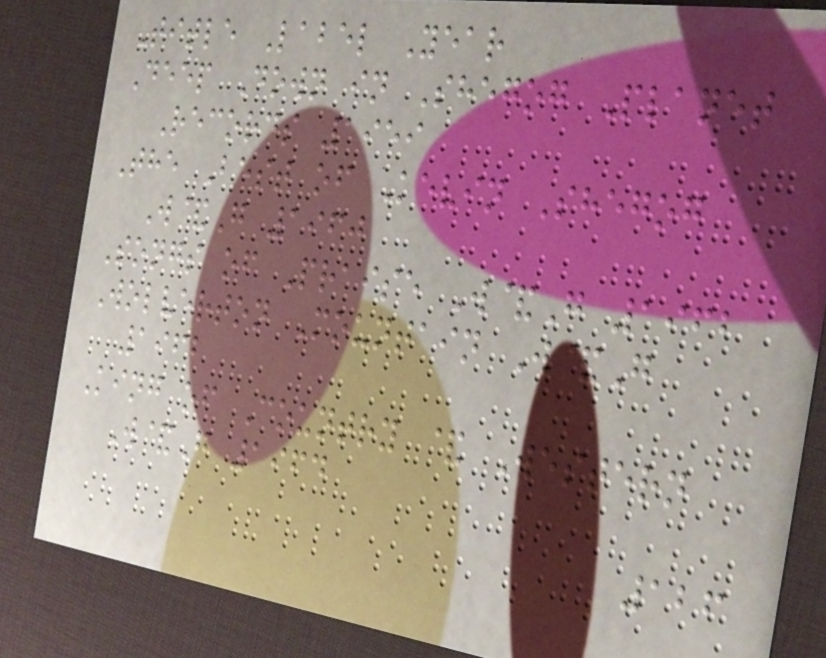Title Label Year
Deep Down in Shegog Planet
Records 1959
The Best of Kevin Shegog
W&G 1960
Songs of Praise W&G 1962
Wolverton Mountain W&G
1962
King of Country & Western
W&G 1964
126
